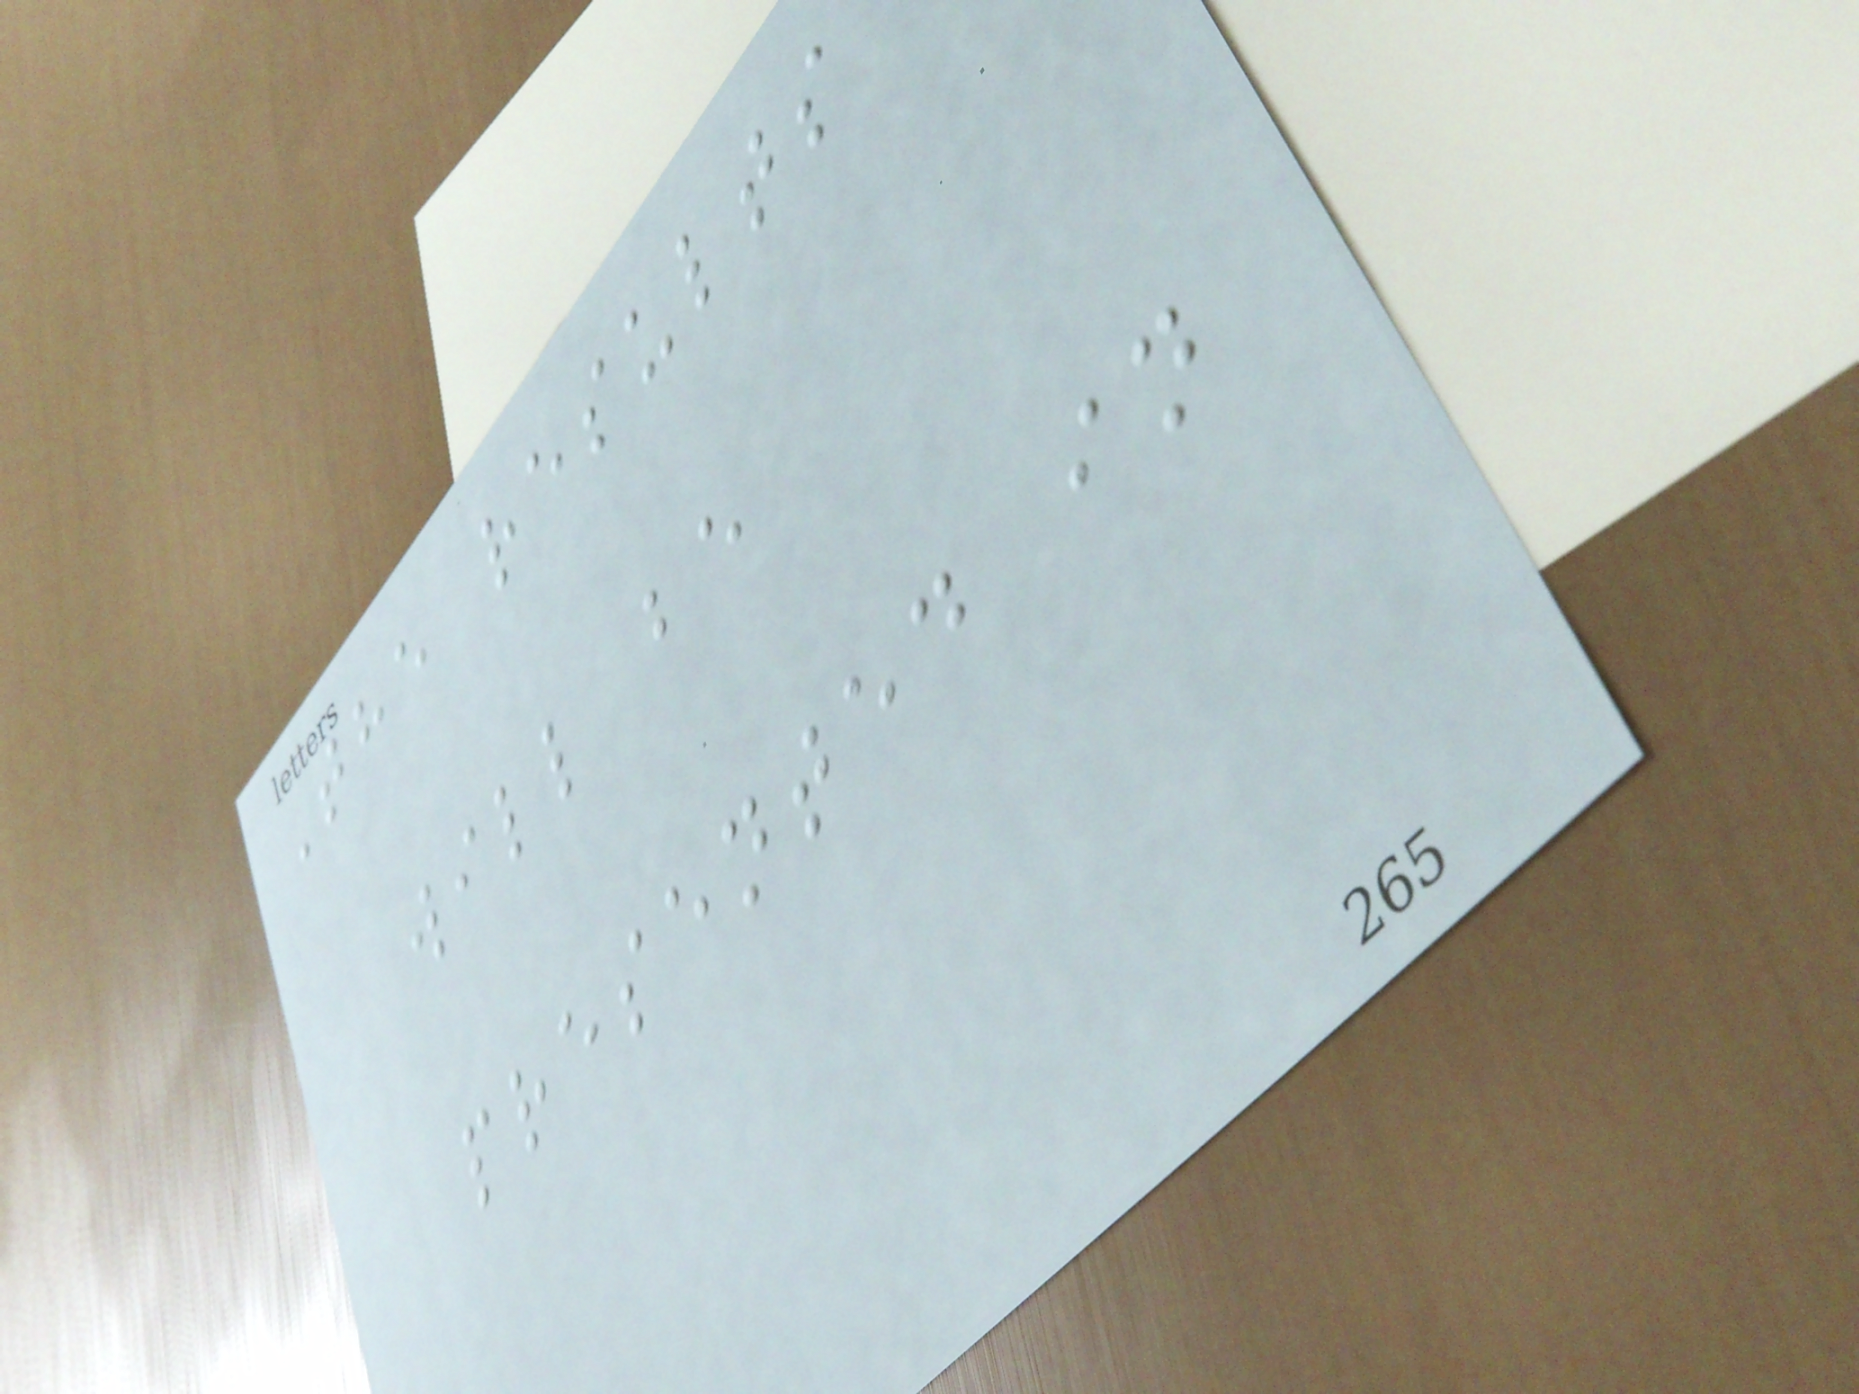The results
will be
presented in
